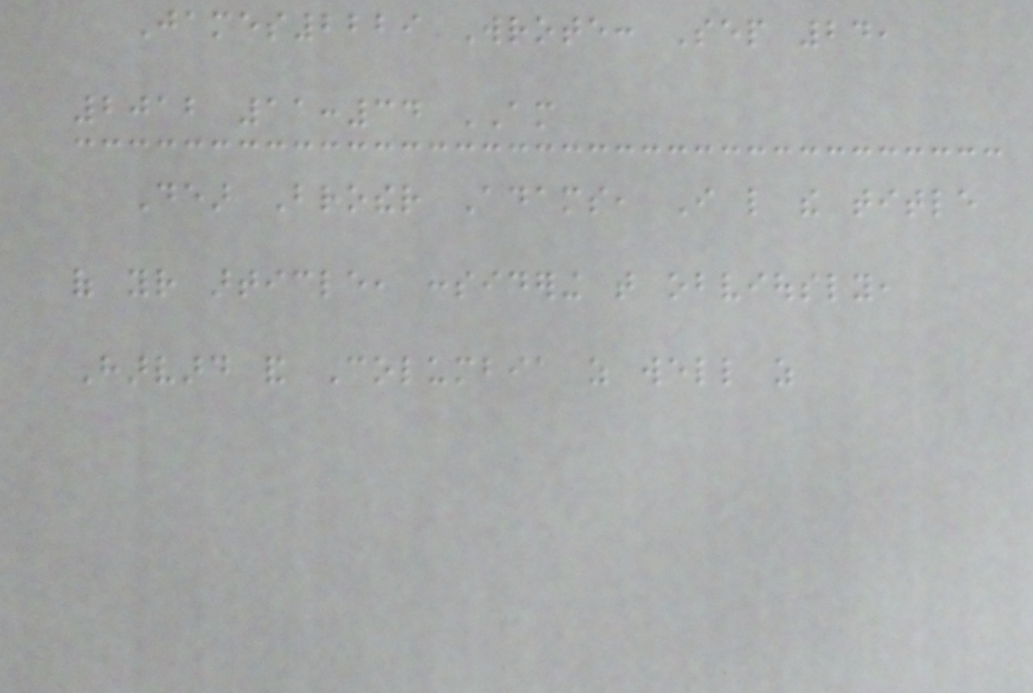James2229 Wrote: Sep 24,
2012 11:34 AM
Dear Brother Adams, I like the title
of your article, considering that obviously,
Harvard and Columbia as well as
